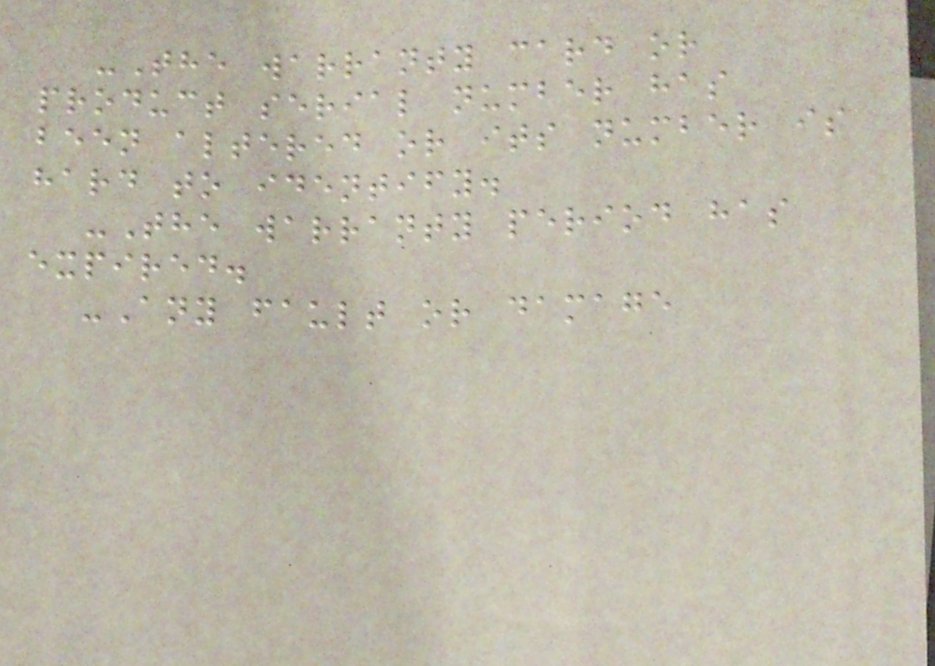-The warranty card or
product serial number has
been altered or its number is
hard to identify.
-The warranty period has
expired.
-Any fault or damage
